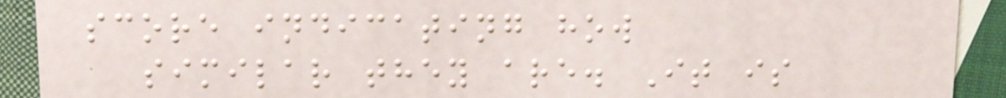score indicating how
similar they are. It is
